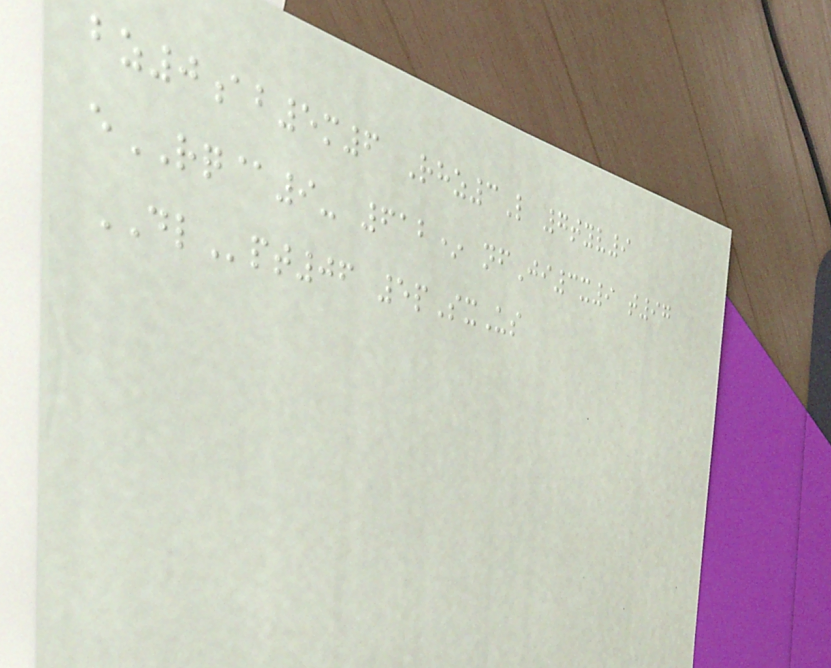bz0ab5m6 Rhz3L 7tyv9
eRQ@9- 612* nfJi3x9 t97
DLpt06 5pSxUs
